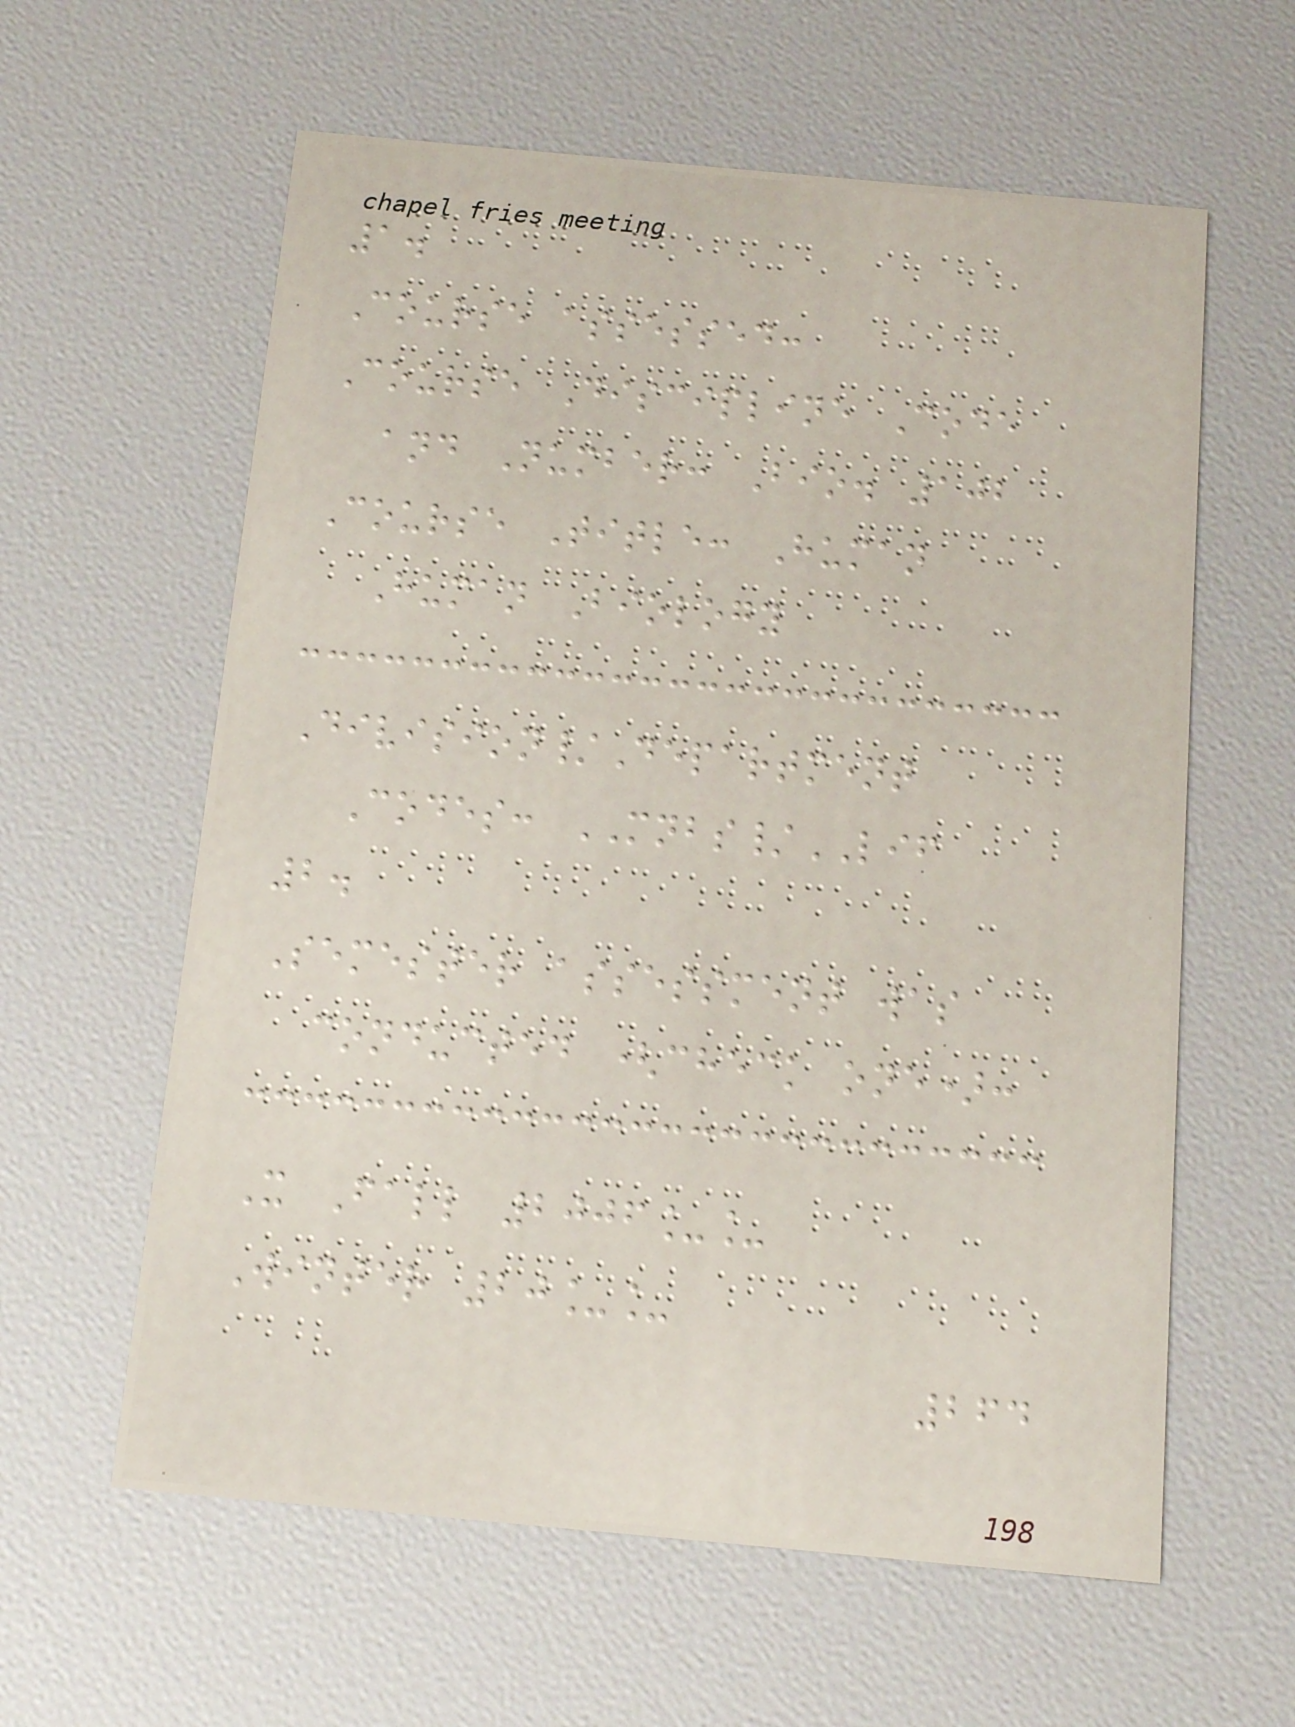1.
Course assessed:
Course Discipline Code
and Number: Bio. 102
Course Title: Human
Human Biology
Division/Department
Codes: MNBS/LIF
2.
Semester assessment was
conducted (check one):
X Fall 2006__
Winter 20__
264
